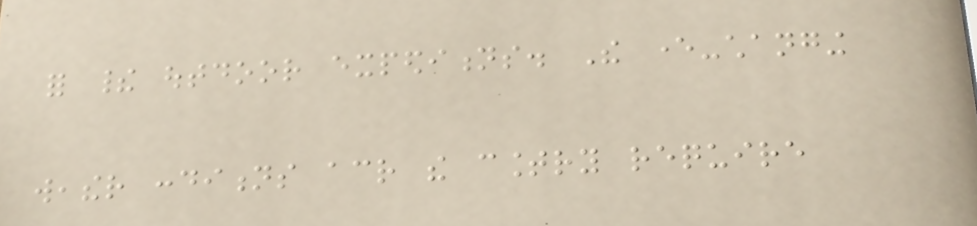for their outdoor expeditions. The ever-changing
weather conditions across the country require
